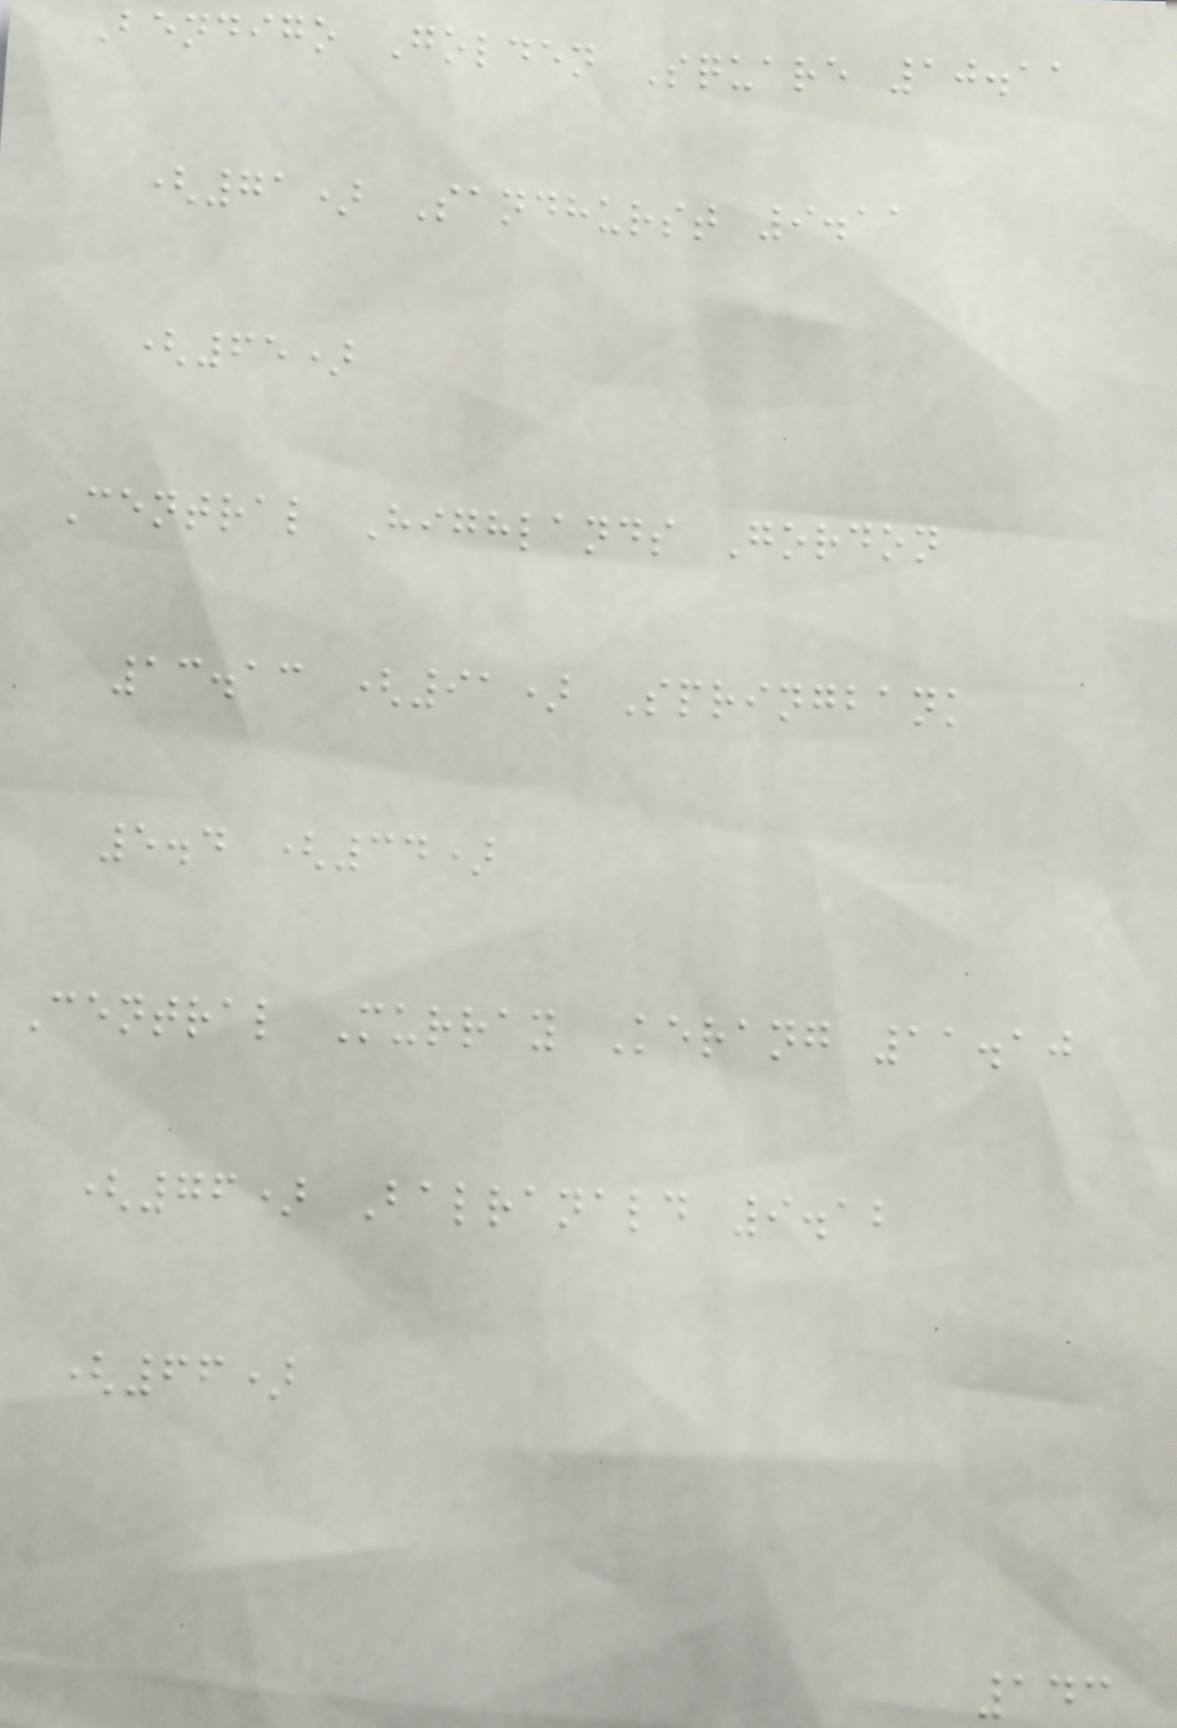Bendigo Golden Square 10.11
(71) Sandhurst 9.11
(65)
Central Highlands Gordon
13.13 (91) Springbank
5.4 (34)
Central Murray Kerang 11.10
(76) Balranald 9.12
(66)
143
